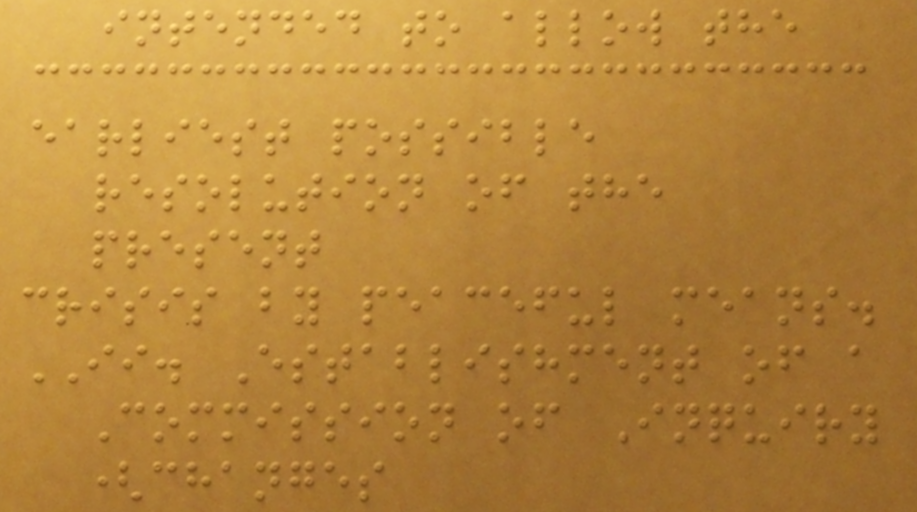intended to allow the
earliest possible
resolution of the
present
crisis by peaceful means.
II. Establishment of a
Commission of Inquiry
(changes
